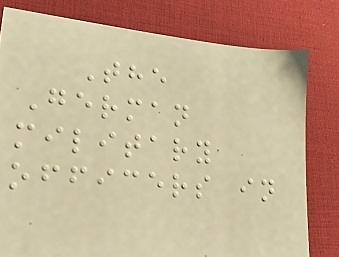The
German
military
officers in
